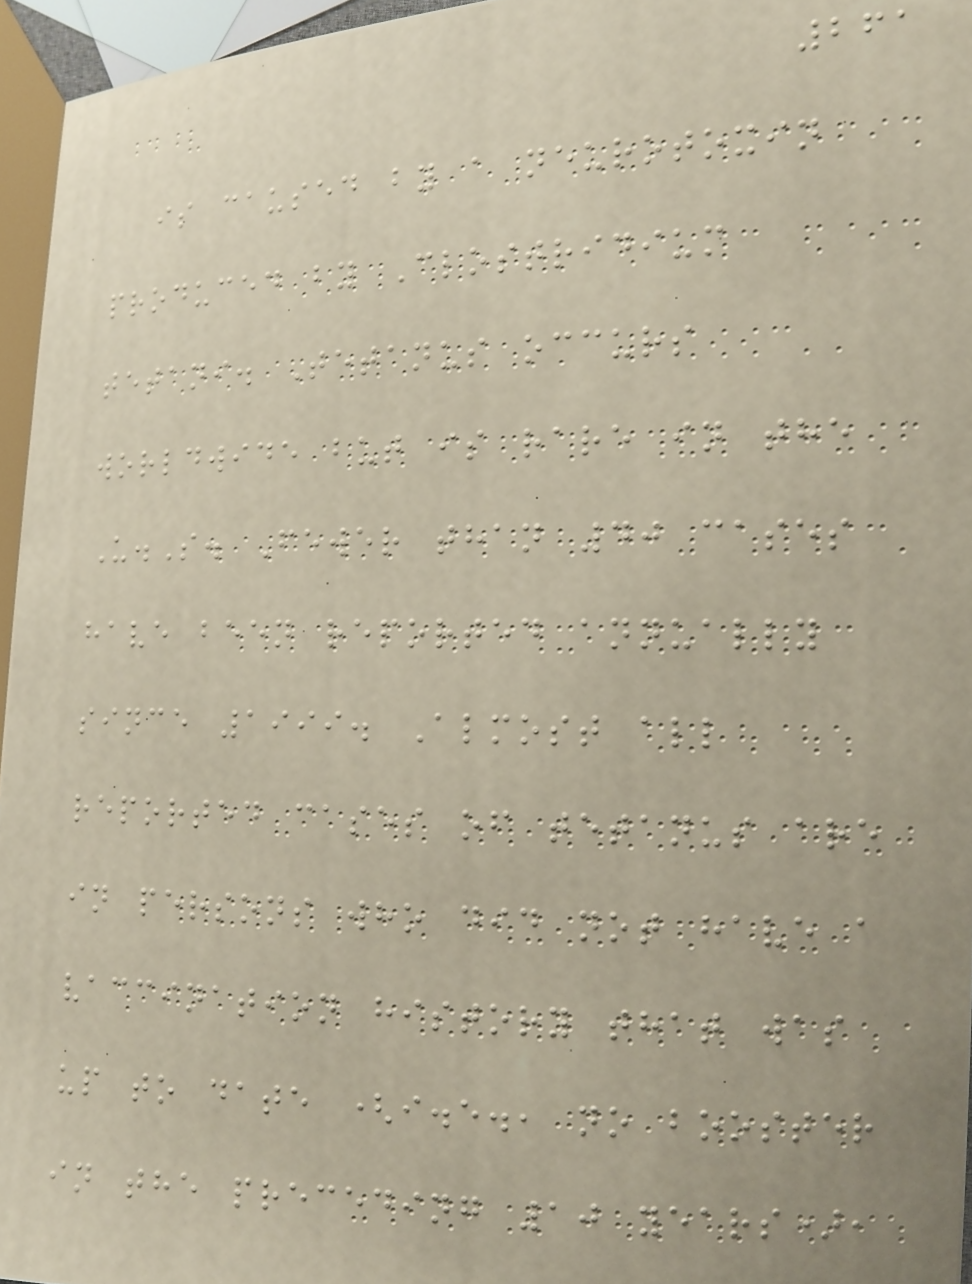261
is caused by a neurotoxin
produced by Clostridium
tetani. Tetanus occurs
worldwide but is rare in the
U.S. Fewer than 40 cases
have been reported annually
since 1999. Almost all
reported cases of tetanus are
in persons who did not have a
vaccination history that was
up to date (i.e., no booster
in the preceding 10 years),
